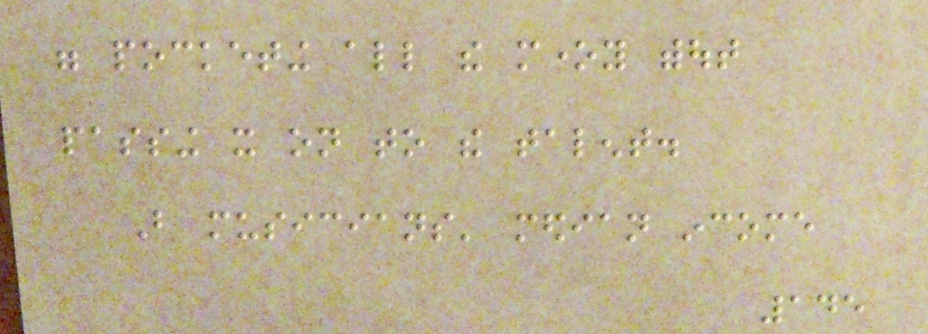were pocketing all the money without
passing it on to the talent.
But musicians' median income
145
